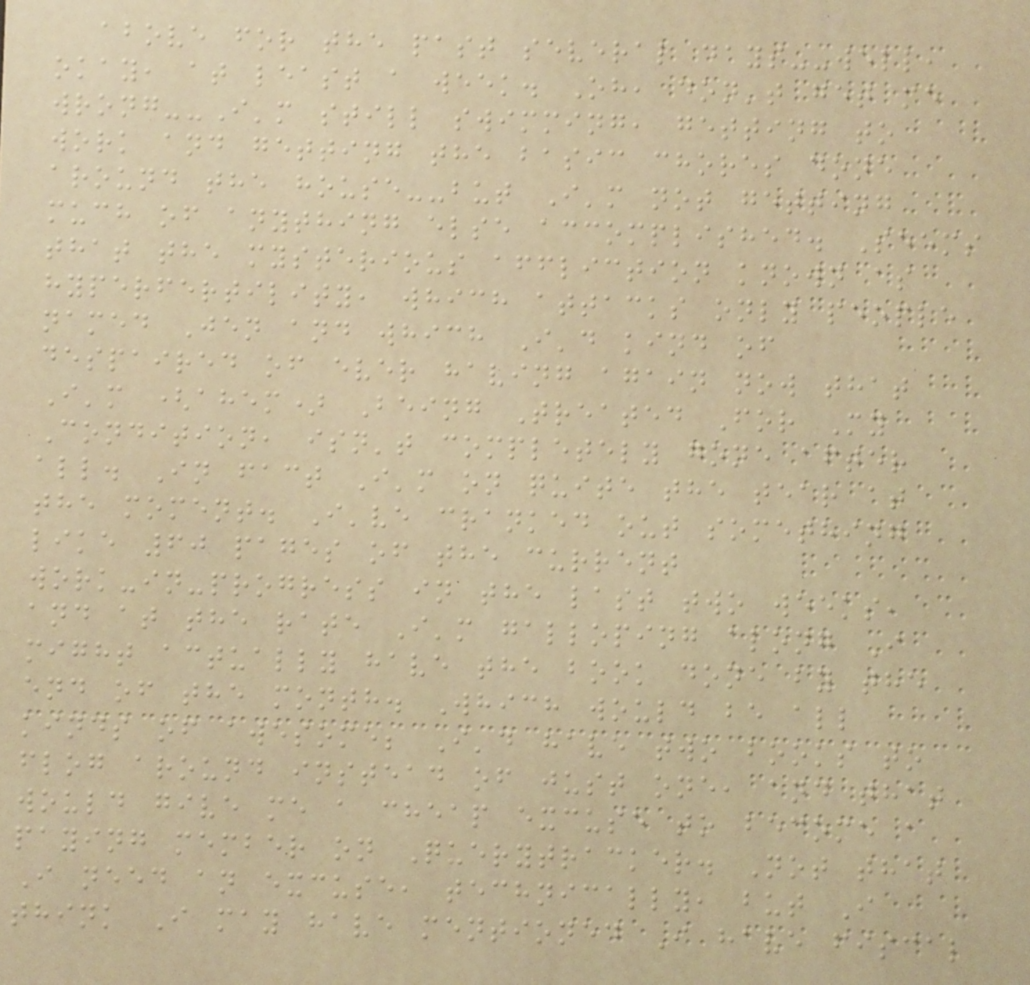above for the past several days--well,
okay, at least a week. Oh, don't get me
wrong--I'm still swimming, getting to
work and getting the basic chores done
around the house--but I'm not getting
much of anything else accomplished. Seems
that the mysterious affliction known as
hyperfertility, which attacks only people
named Jen and which I'd kind of
despaired of ever having again now that
I'm (ahem) Being Treated For My
Condition, isn't completely gone after
all. In fact I'm on quite the tear at
the moment. I've cranked out something
like 60 pages of the current
work-in-progress in the last two weeks,
and at the rate I'm galloping along I
might actually have the book done by the
end of the month. Which would be all
kinds of awesome; I'd have two books to
flog around instead of just one, and that
would give me a cheap excuse to become a
paying member on Querytracker. Not that
I need an excuse, technically, but I
think I may have mentioned I have fiscal
